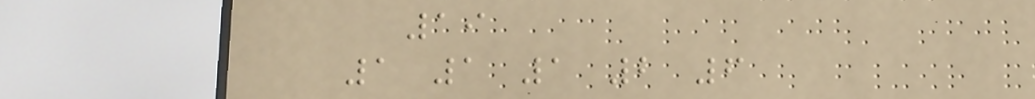19
1 1 1 2 6
